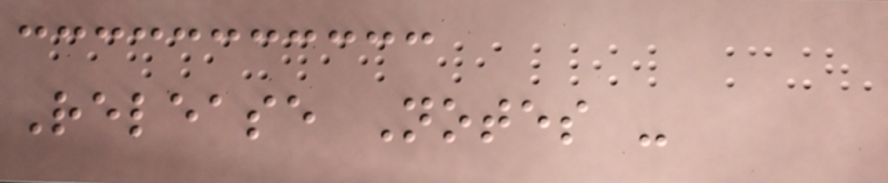Release Notes -
